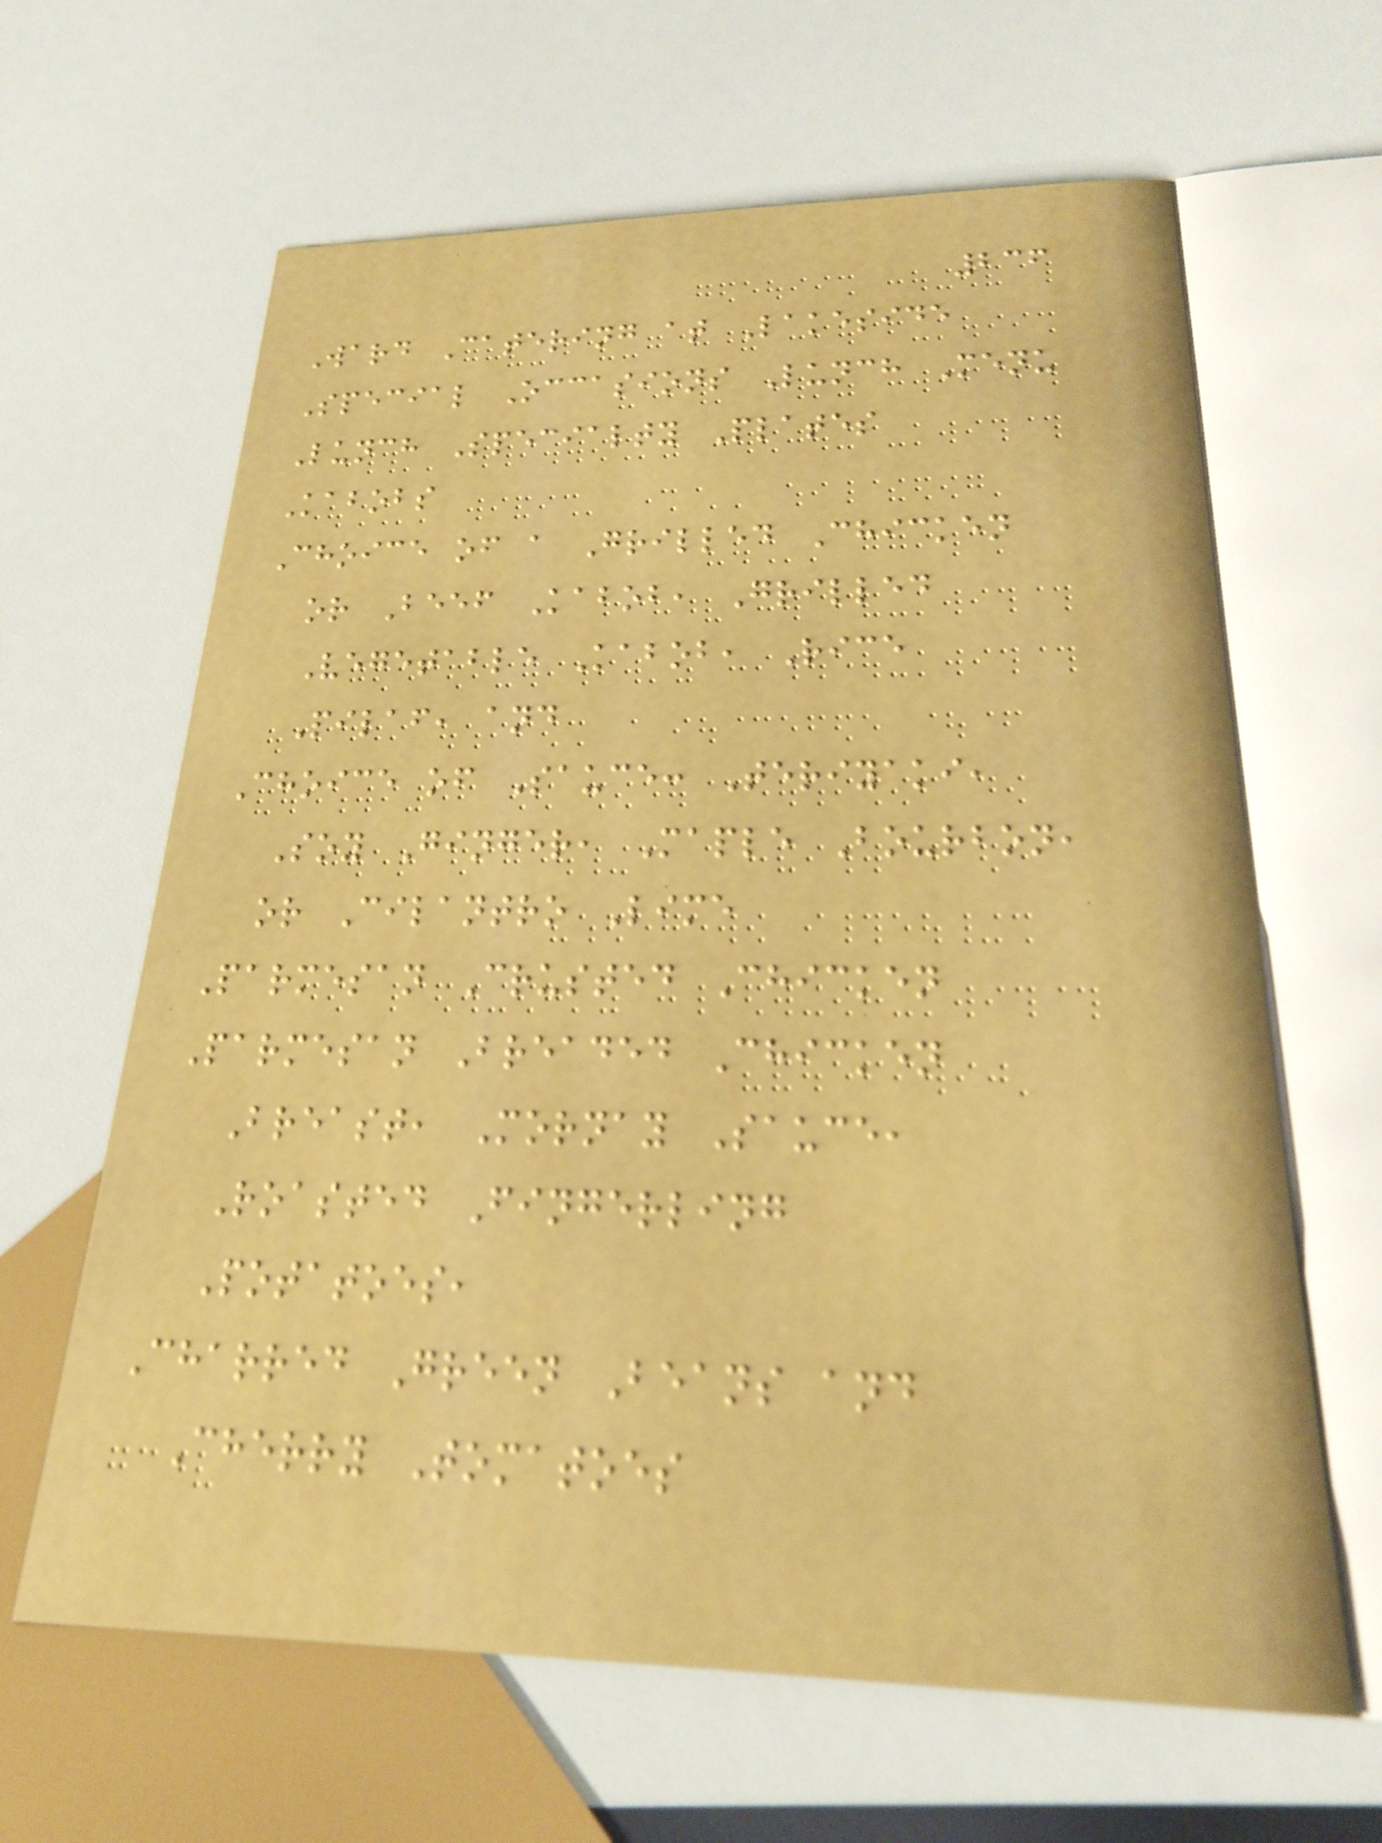236
Ward Catering at Lakeside
Special Occasions Lunch Menu
Lunch Specialty Plates
Kabobs
Choice of a Grilled Chicken
or Beef Kabob, Grilled
Vegetable Kabob, Rice
Pilaf, and
Choice of Sauce: Teriyaki,
Soy Ginger, Maple Bourbon,
or Cilantro Lime
Parmesan Crusted Chicken
Parmesan Breaded Chicken
Breast, Mornay Sauce,
Roasted Fingerling
Potatoes,
Charred Green Beans and
Cherry Tomatoes
